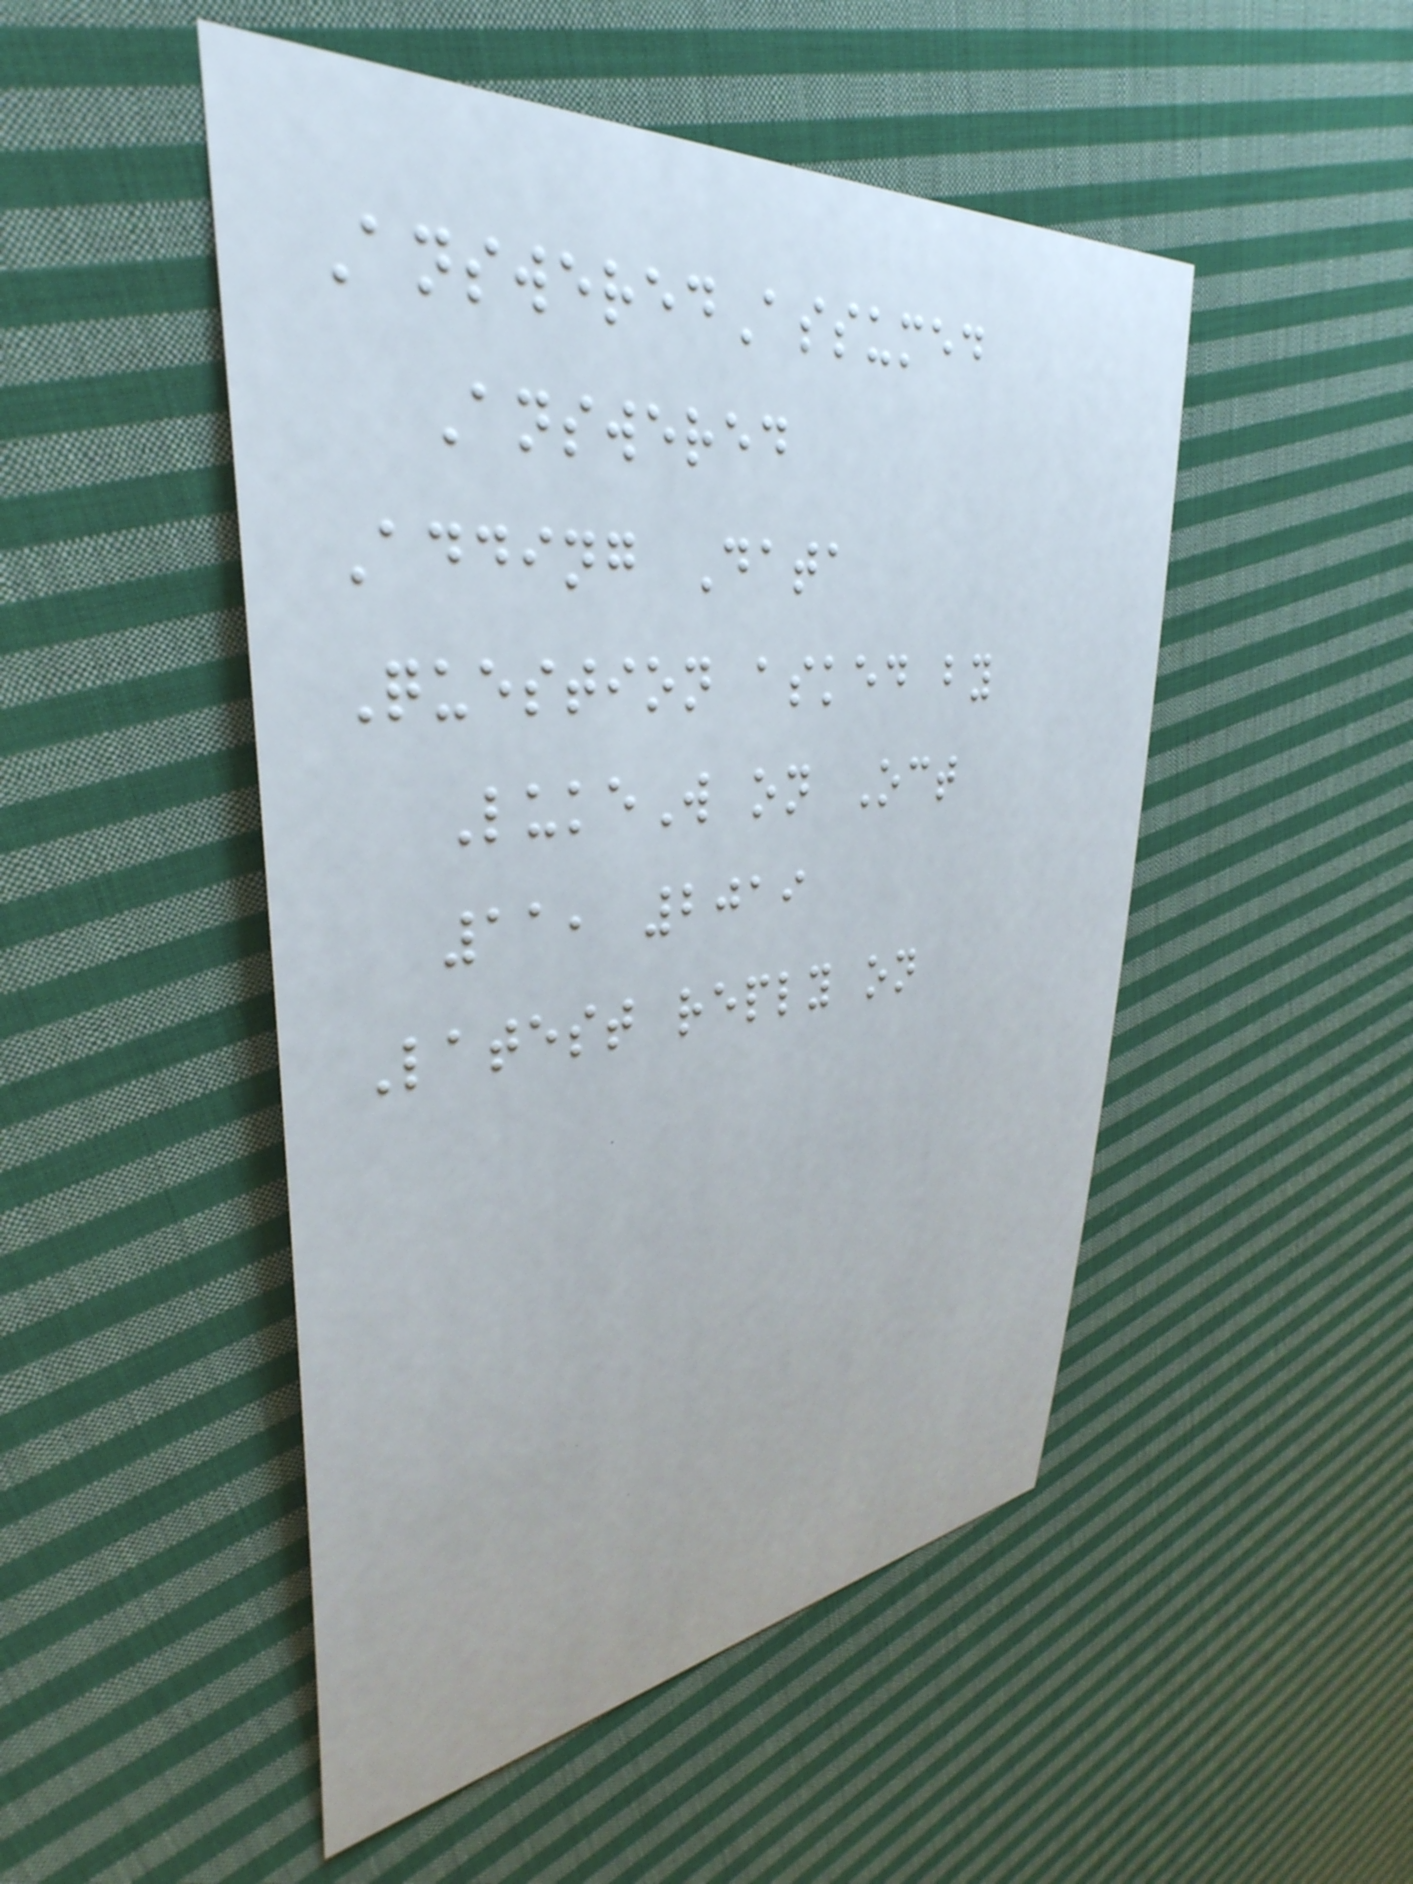AnsweredAssumed
Answered
Adding Data
Question asked by
LukeW on Oct
11, 2019
Latest reply on
